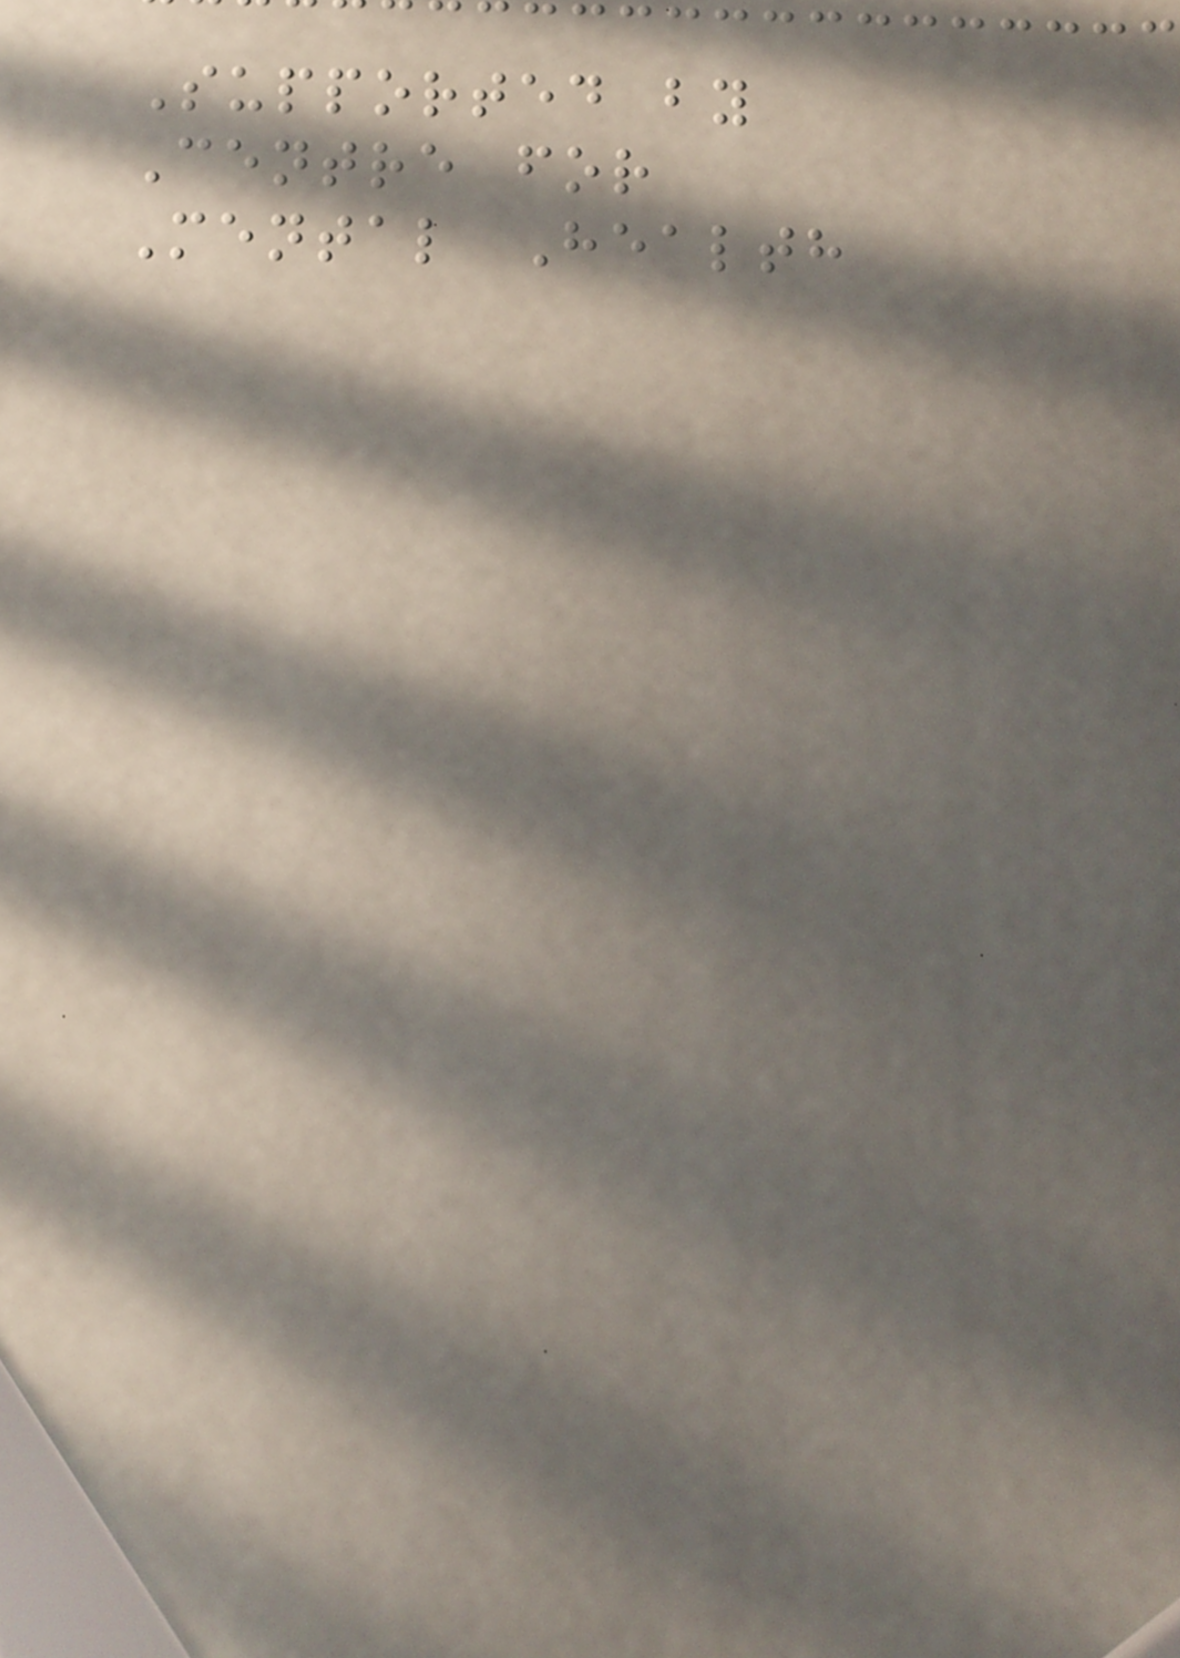Supported by
Centre for
Mental Health
